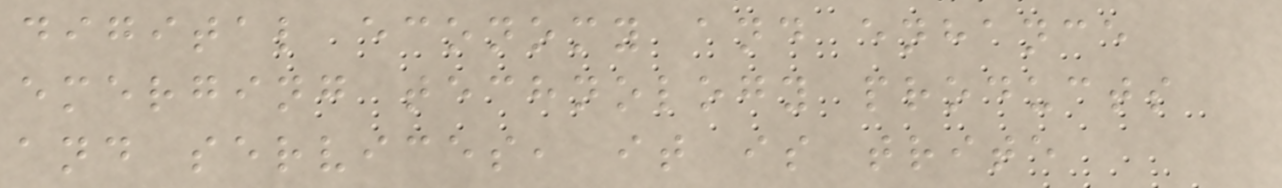digital economy and enhance
emerging technology products
and services, it is trite
